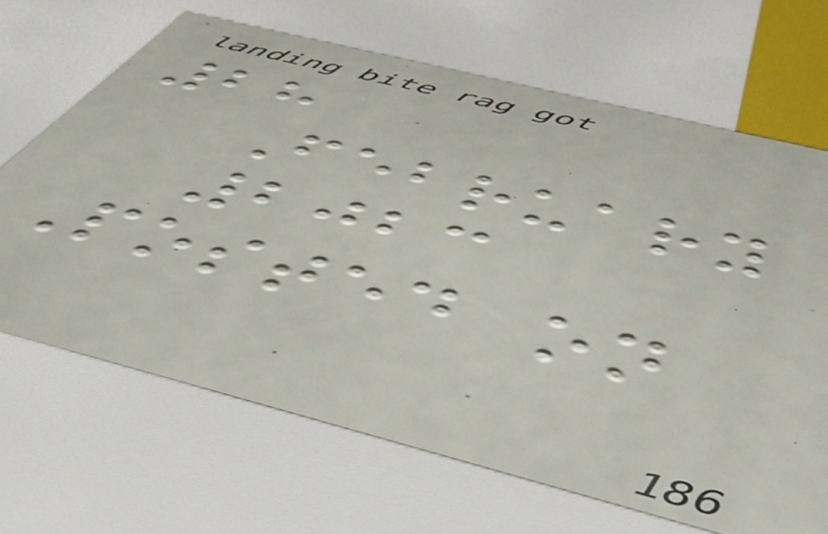28
February
2023
Posted on
